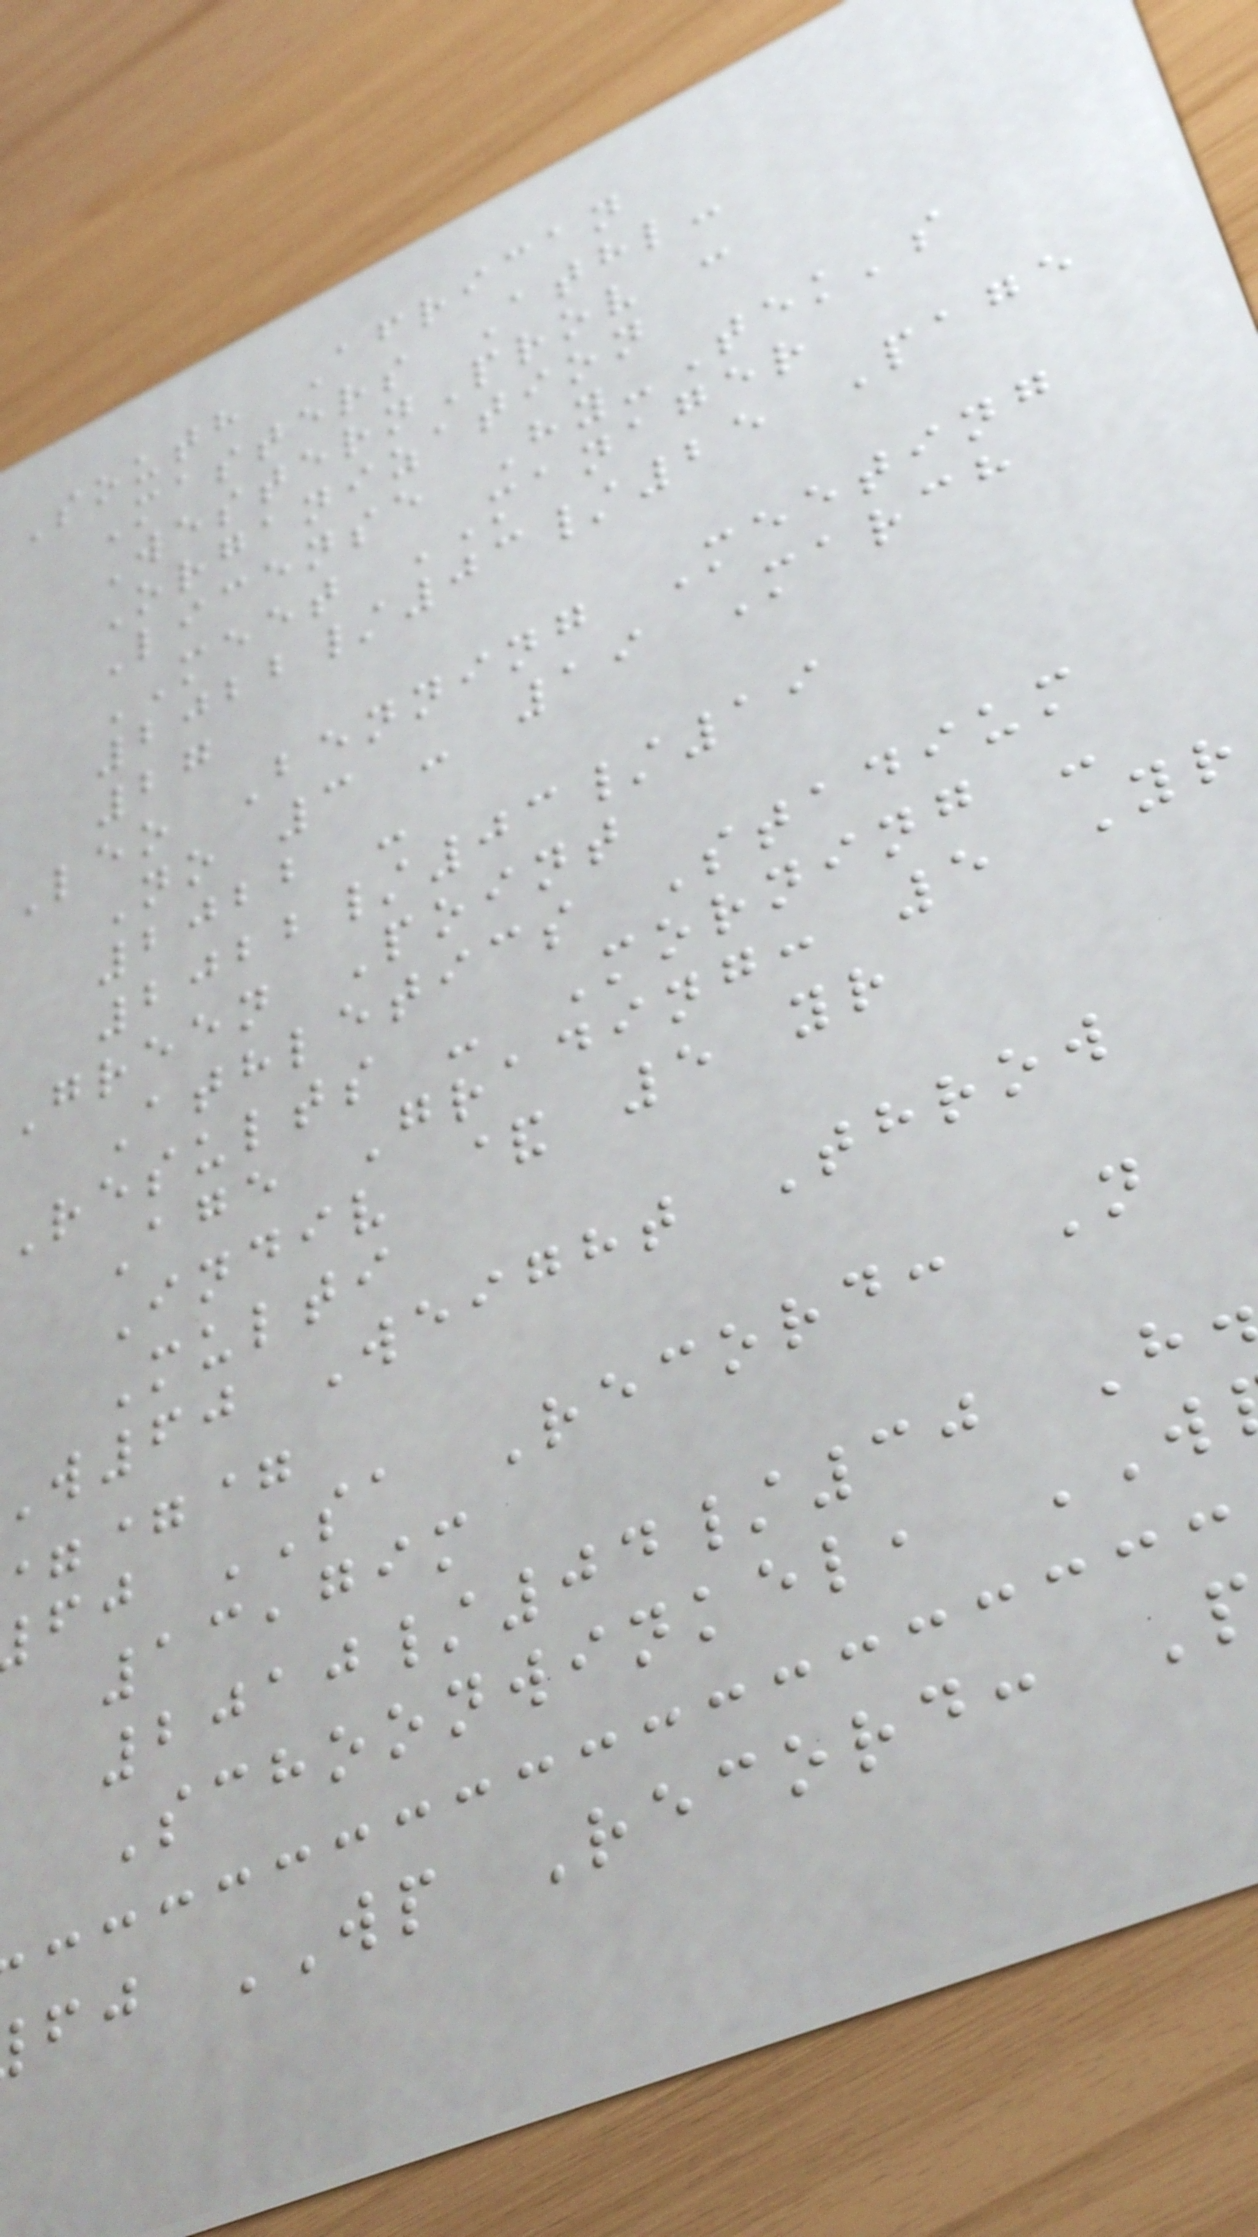South African
Masters Athl-
WesternProv -
Organization
License Hy-Tek's
MEET MANAGER
2022/03/25 Page
27
Leo Benning Meeting
No 3 - 19 March
2022 -
2022/03/19
Green Point
Athletics Stadium
Results - Morning -
Age Grading: 5 Yr
Indiv & 5 yr
Multi
w60 Weight Throw
==
fj SA Record: N
13,79m
2010/04/30 H
Schoonwinkel,
fj WP Record:
